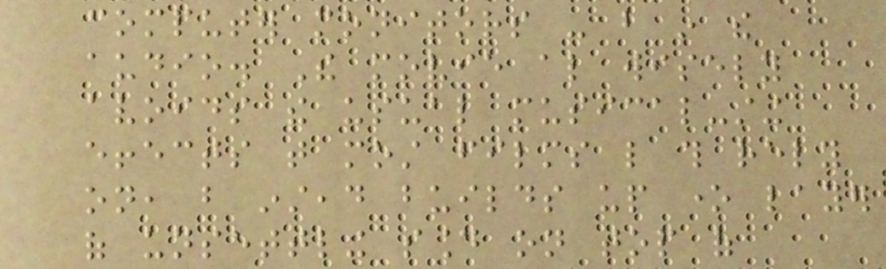computer monitors - but in the
audio. The movie also wisely
avoids the usual musical-sting
effects that most films like this rely
on, but instead builds up one layer
of unsettling sound on top of
